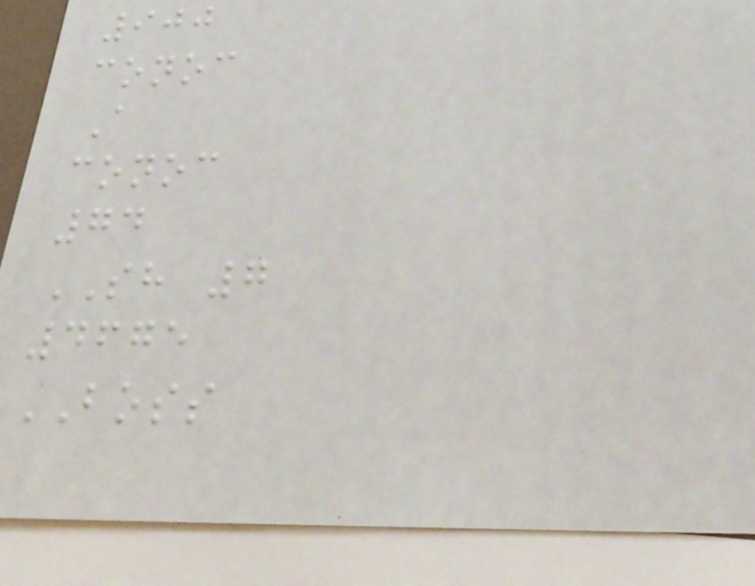900
conoc
A
conoc
74
SH 7
4675
BOSS
